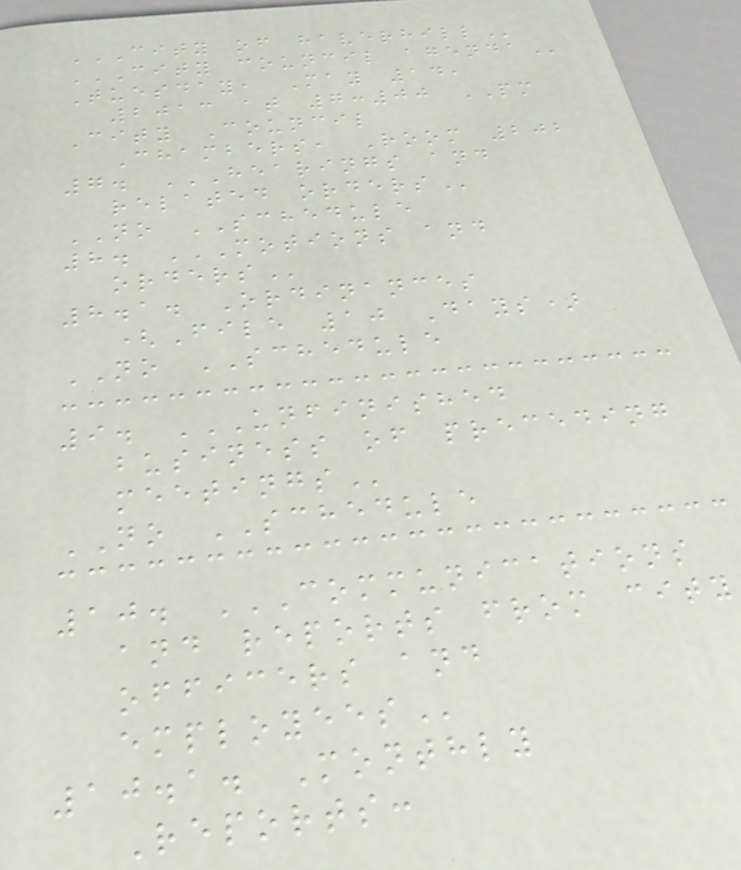CITY OF HAVERHILL
CITY COUNCIL AGENDA
Tuesday, May 14,
2013 at 7:00 PM
City Council
Chambers, Room 202
7. HEARINGS AND
RELATED ORDERS
NO SCHEDULE
8. MOTIONS AND
ORDERS
8.1. Ordinances
(File 10 Days)
NO SCHEDULE
9. UNFINISHED
BUSINESS OF PRECEDING
MEETINGS
NO SCHEDULE
10. COMMUNICATIONS
AND REPORTS FROM CITY
OFFICERS AND
EMPLOYEES
10.1. Monthly
Reports:
